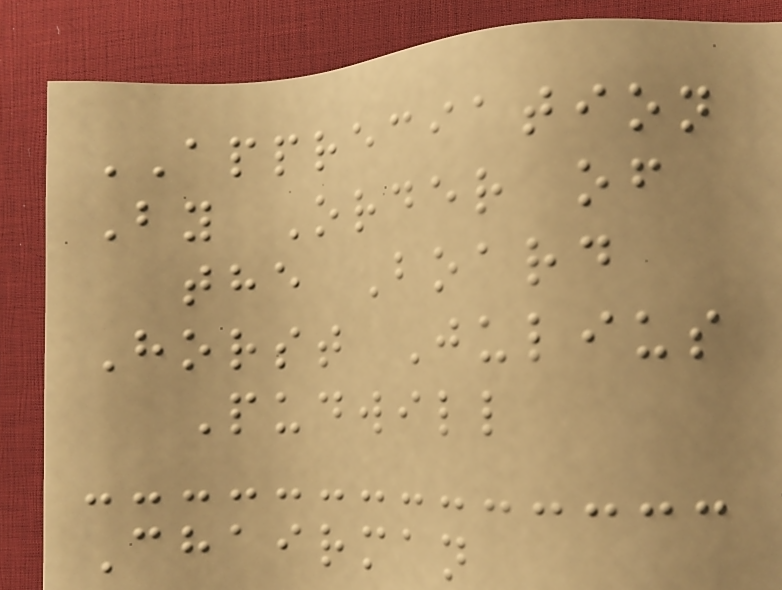APPRECIATION
By Order of
the Board
Horst Julius
Pudwill
Chairman
